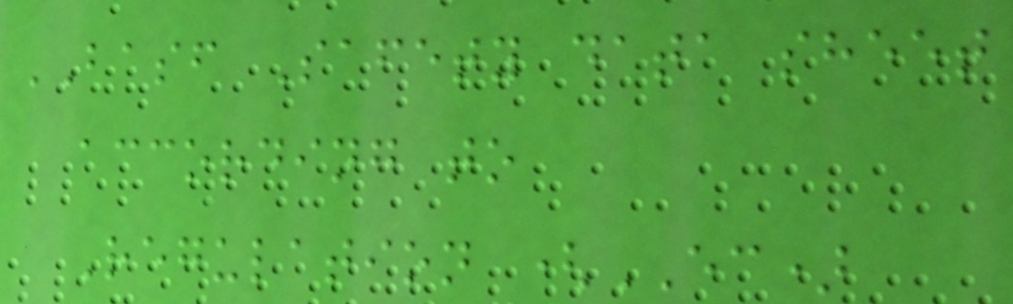BASF Safety data sheet
according to
Regulation (EC)
